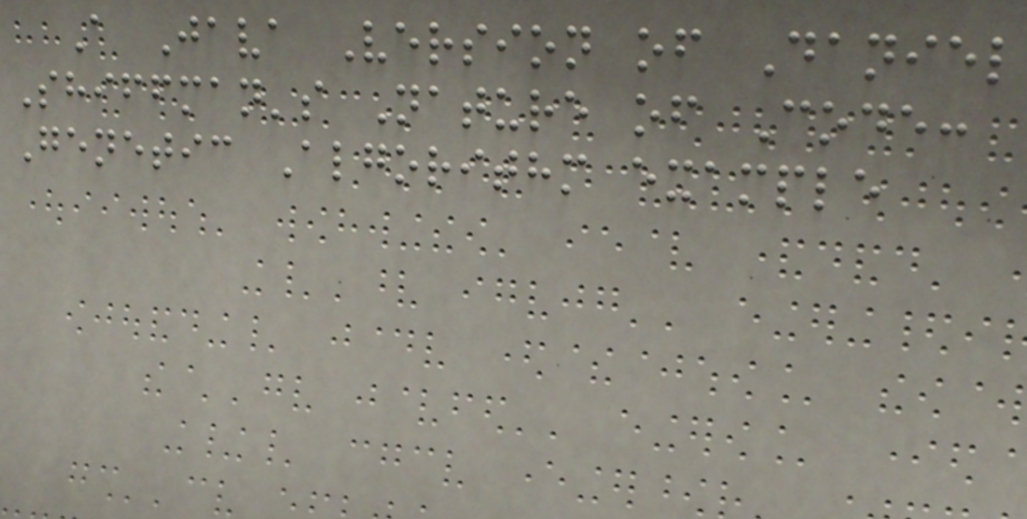A Java Version of Daniel
Shiffman's Nature of Code:
Genetic Algorithm example
